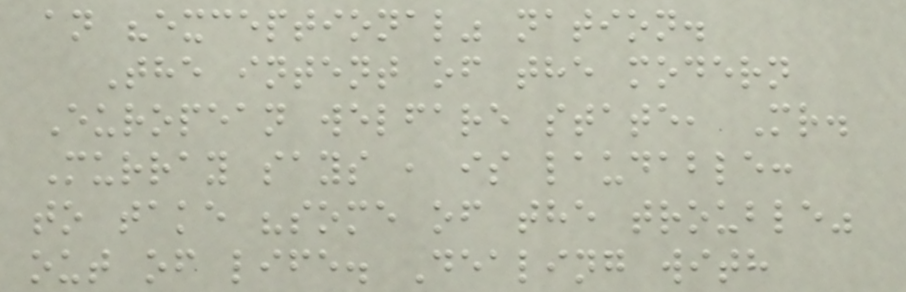an "exceptional" nation.
The intent of the modern
European welfare state, Mr.
Murray says , is laudable:
to take "some of the trouble"
out of life. Dealing with
